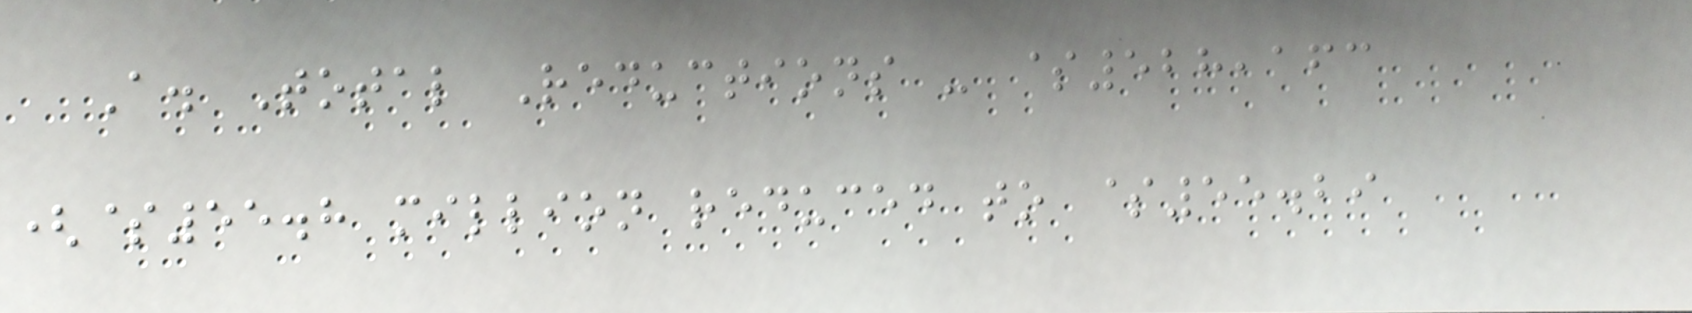A. Total Reductions - $528,163
($55.8 million reduced to $55.29
